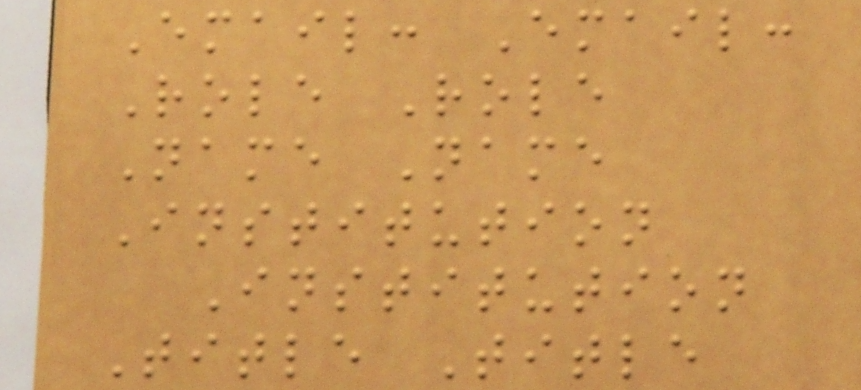Email: Email:
Role Role
Name Name
Institution
Institution
Title Title
